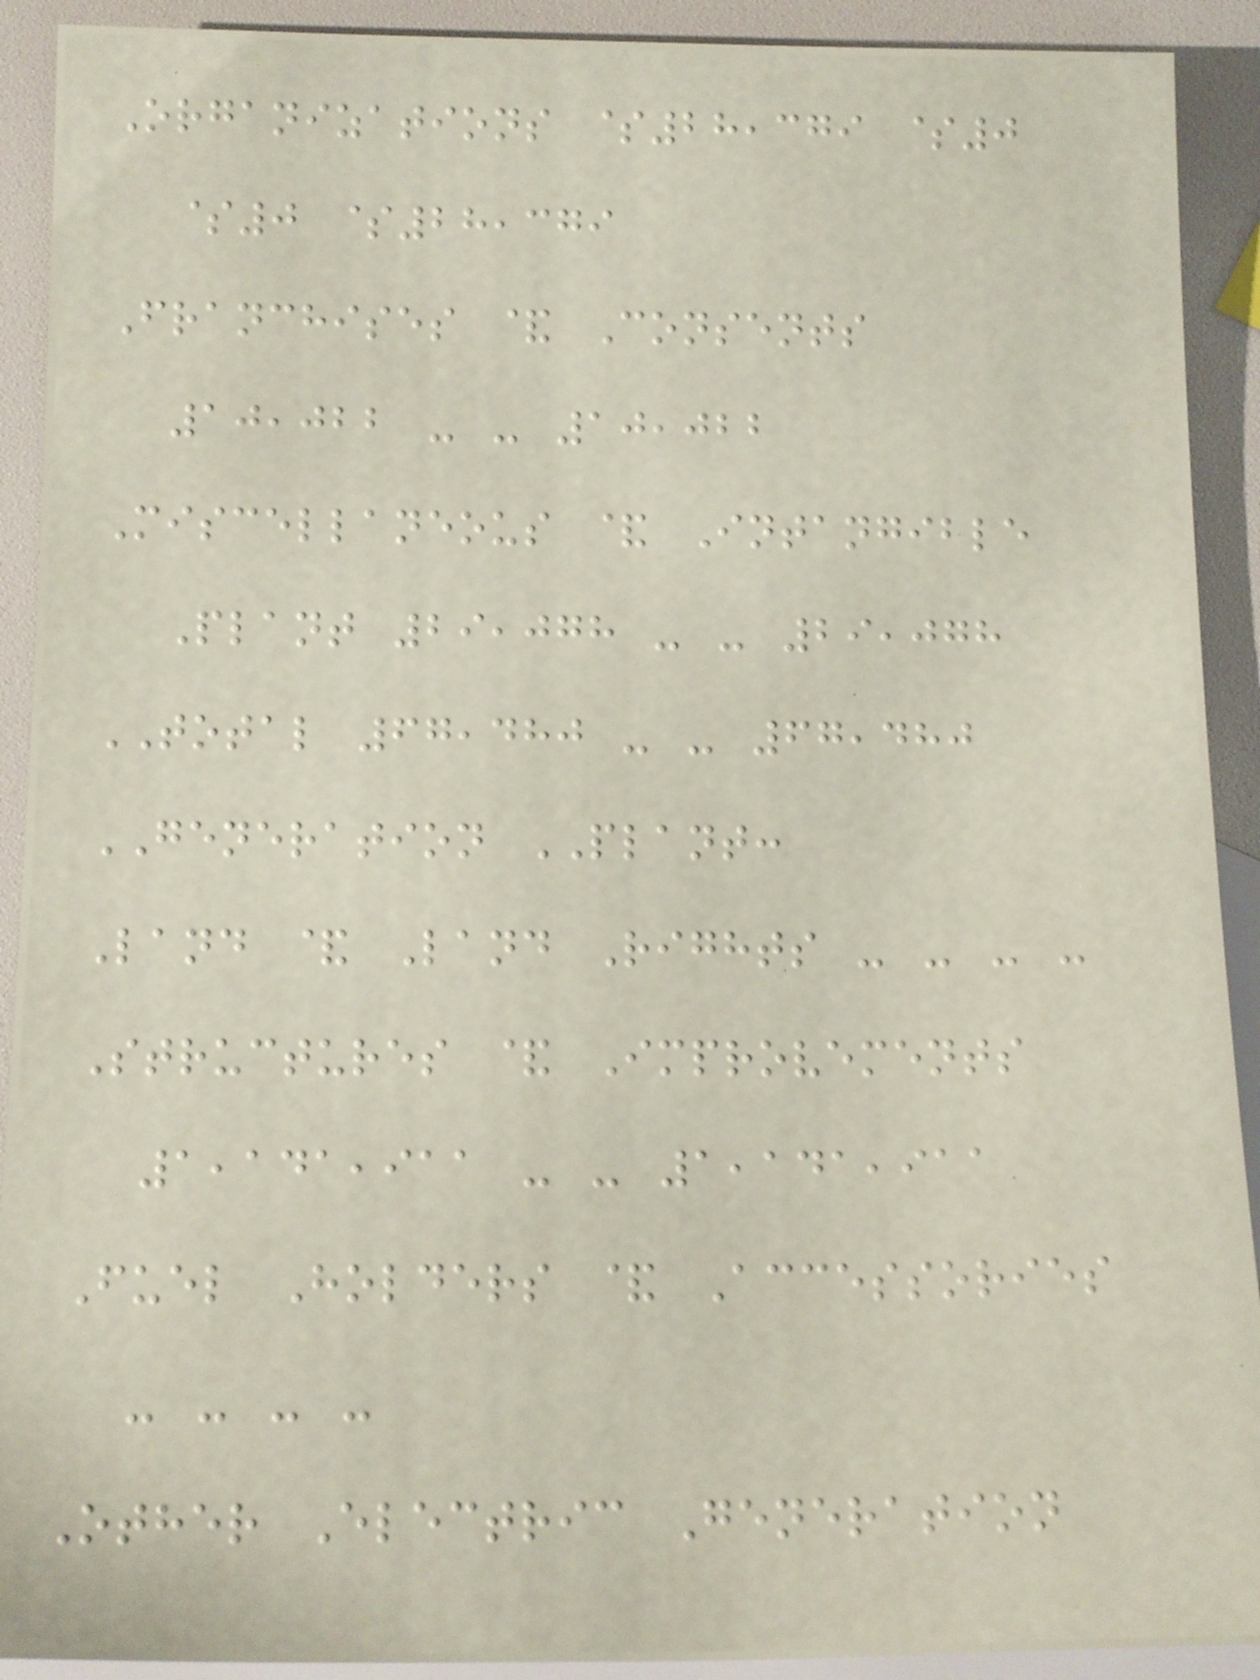Organizations $28,379 $0
$0 $28,379
Franchises & Consents
10,022 - - 10,022
Miscellaneous & Intangible
Plant 29,078 - - 29,078
TOTAL 67,480 - - 67,480
GENERATION PLANT:
Land & Land Rights - - - -
Structures & Improvements
1,141,911 - - 1,141,911
Fuel Holders & Accessories
- - - -
Other Electric Generation
